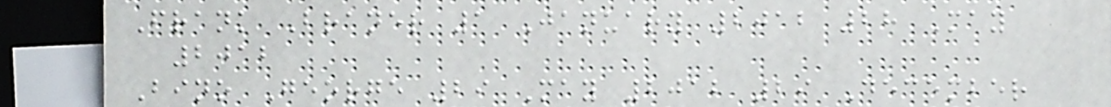Frank Braner 1 January 2012 28 May
2012
Bino George 29 May 2012 29 December
